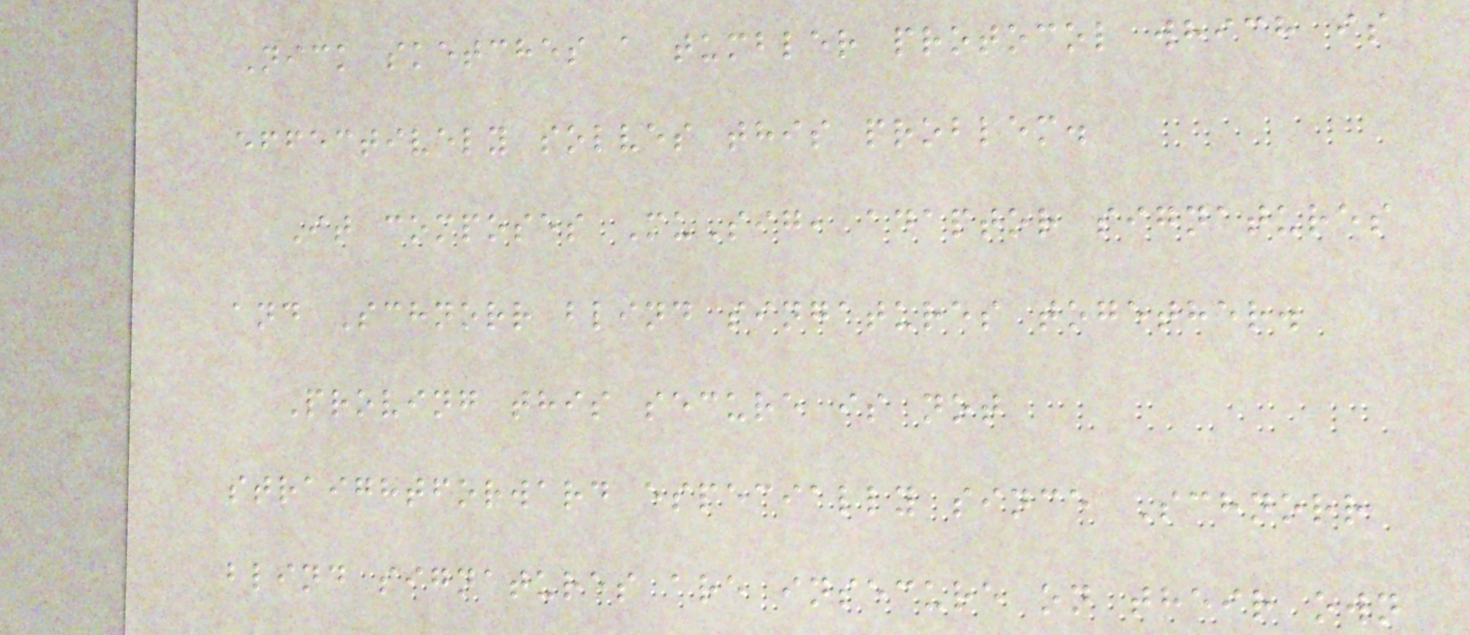Nick sketches a tumbler protocol which is
effectively solves this problem.
It composes MuSig, adaptor signatures
and Schnorr blind singatures together.
Proving this secure is not
straightforward especially since Schnorr
blind signatures are insecure on their own
